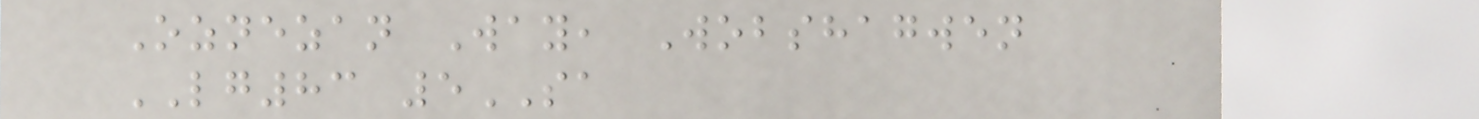Oznezan Way, Wobshagwen
LG83 5SA
